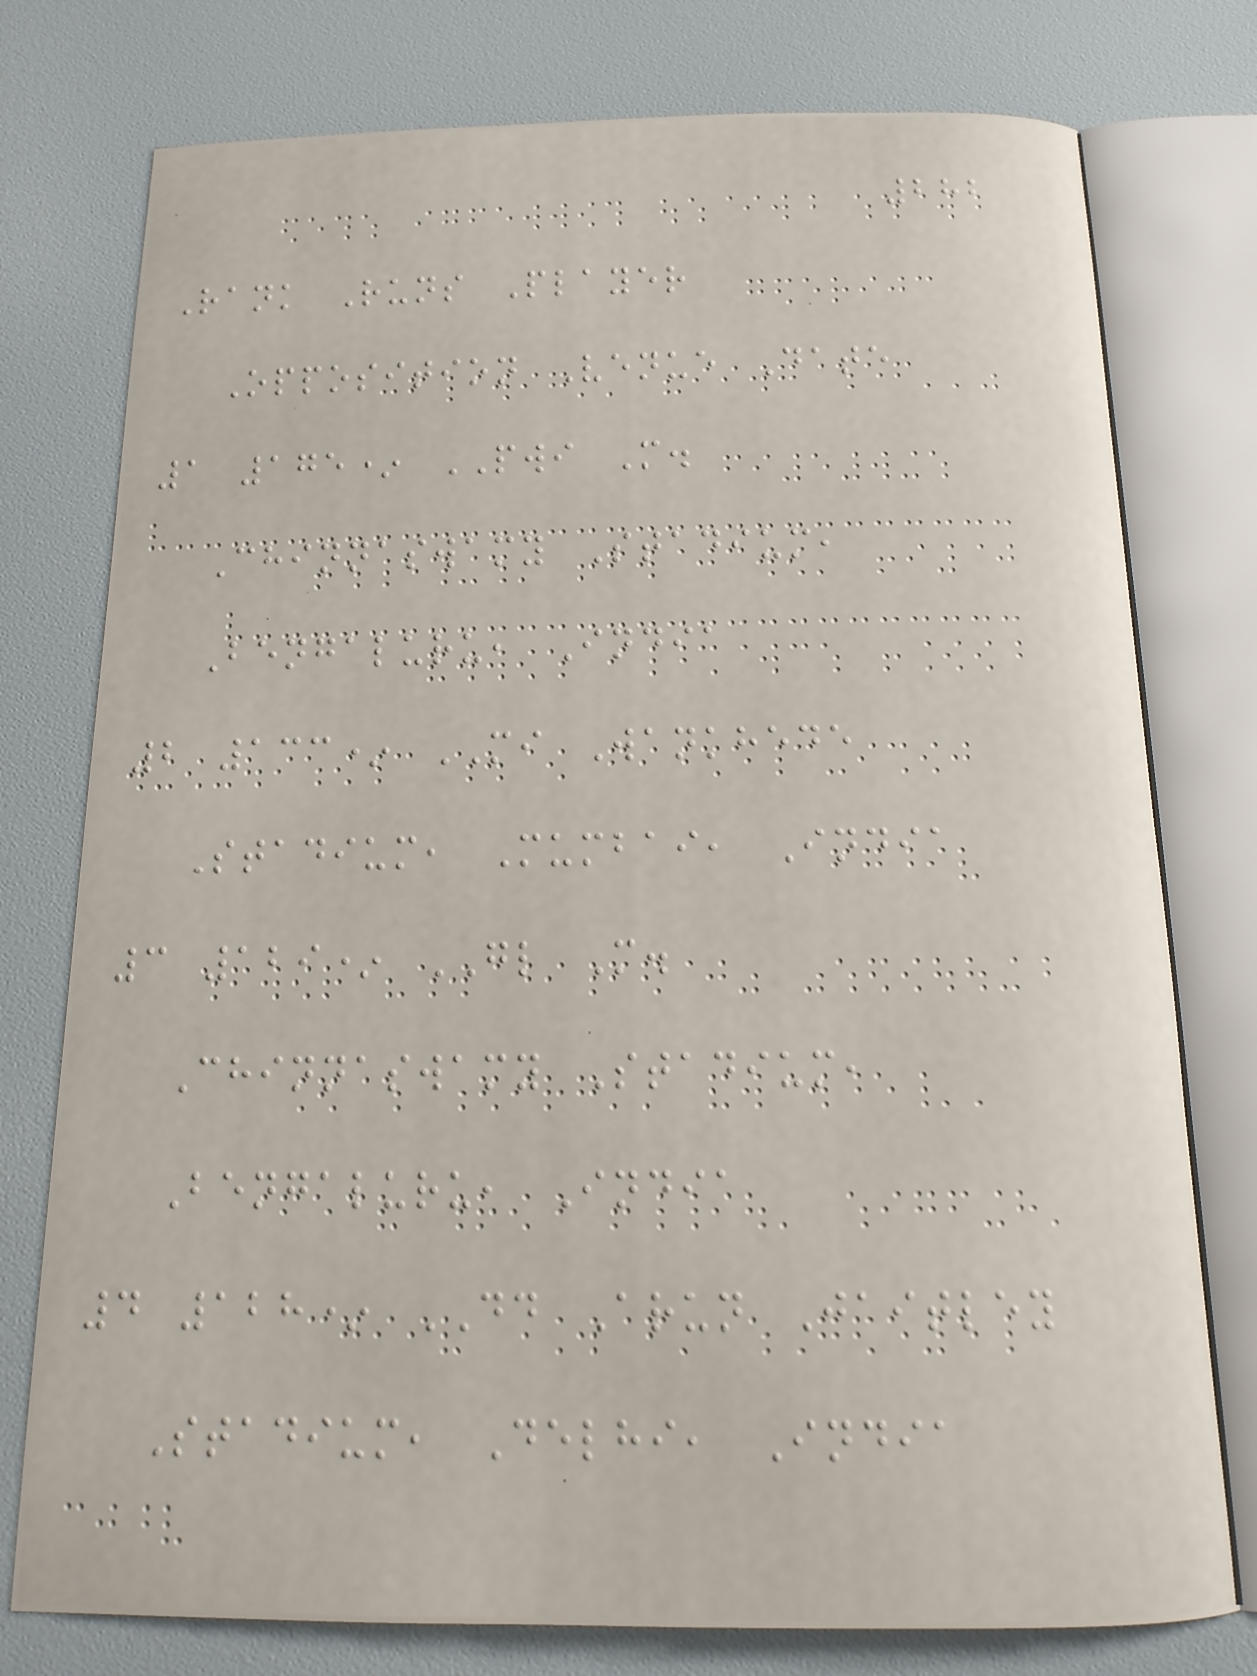282
Rank Runs Player
Opposition Venue Date
1 175* PWI M.
Chinnaswamy Stadium,
Bengaluru, India
2 133* MI Wankhede
Stadium, Mumbai, India
3 129* GL M.
Chinnaswamy Stadium,
Bengaluru, India
4 128* DD Arun Jaitley
Stadium, Delhi, India
